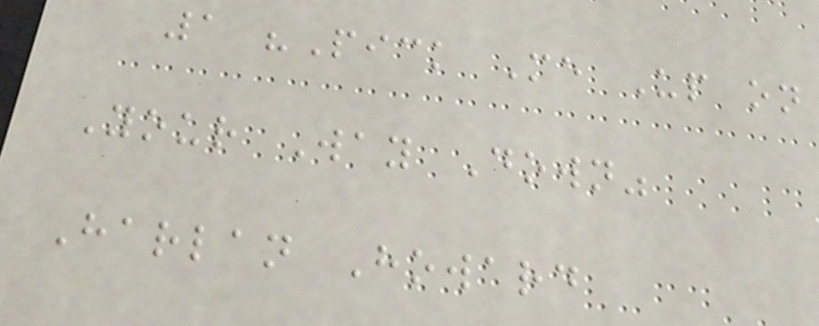1 "Pick Me Up on
Your Way Down"
Harlan Howard
